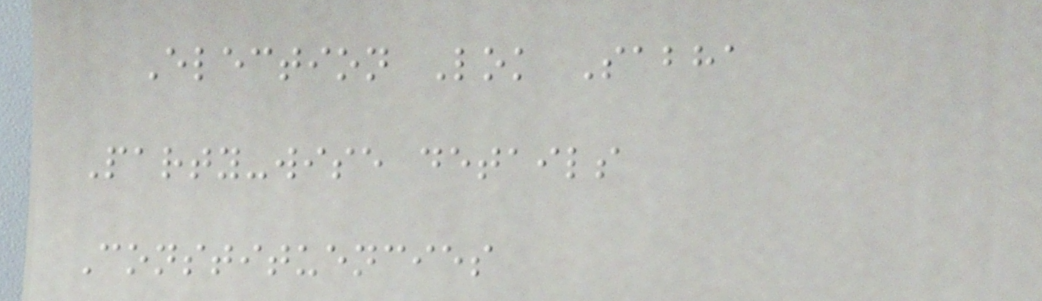Election Lok Sabha
Party-wise details
Constituencies
